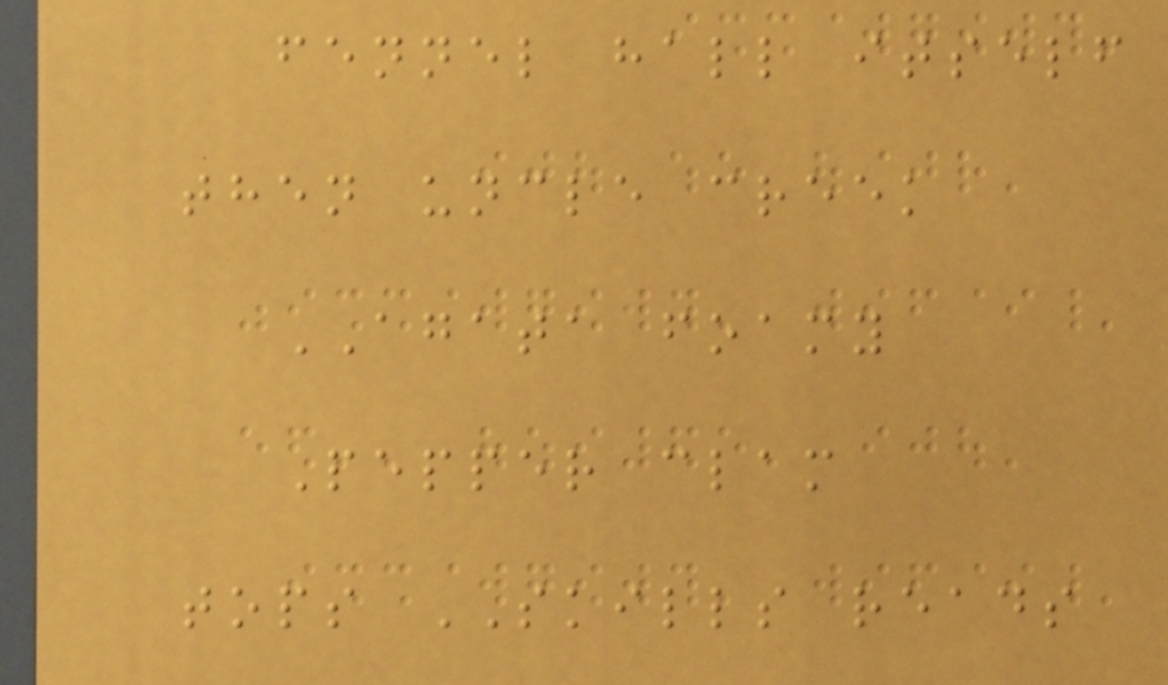fennel hall itself
then uncle creek
AGATA foamy
Pepper clam
tops SKILLS reads
